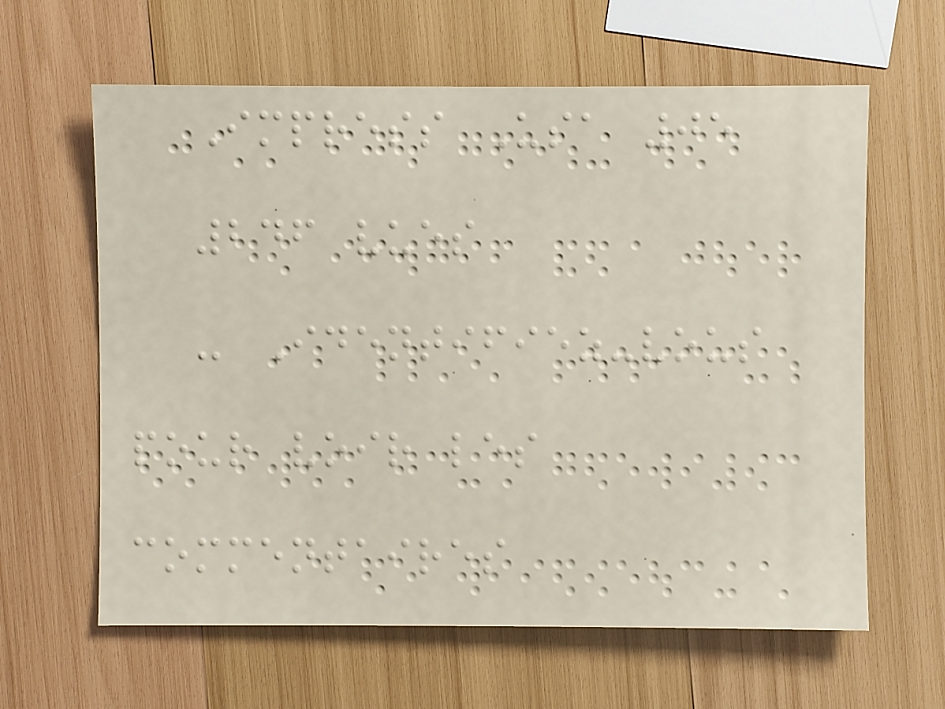Impress Usa 05
246 vues
- Identifiez-vous
pour voir les
commentaires
